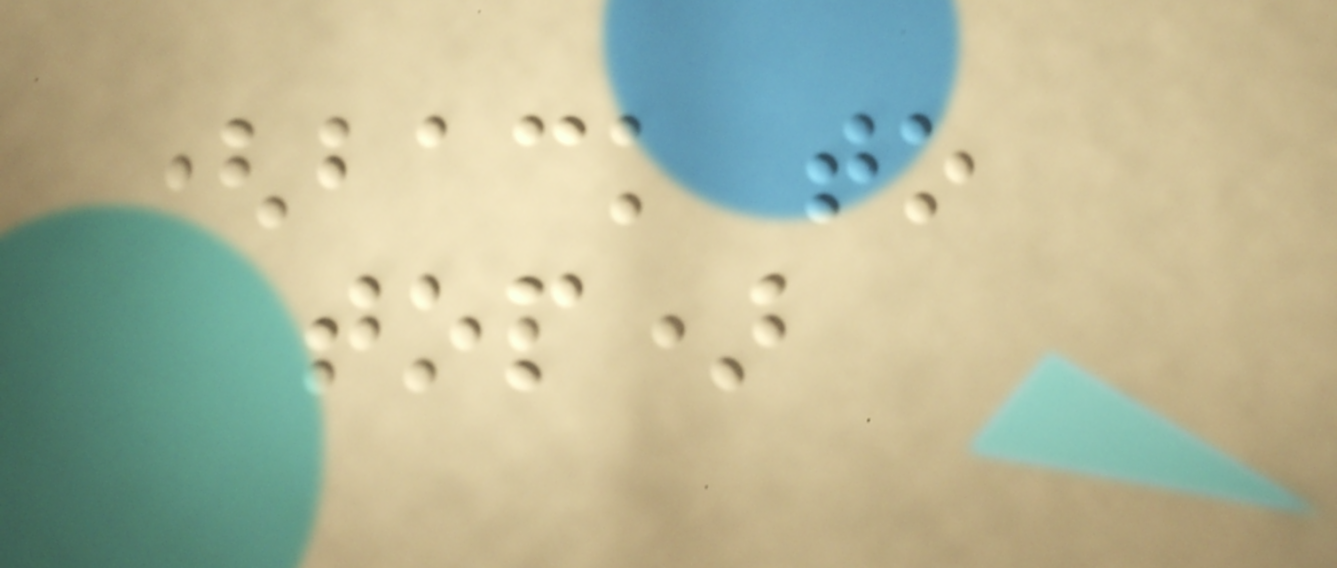(back to
top)
